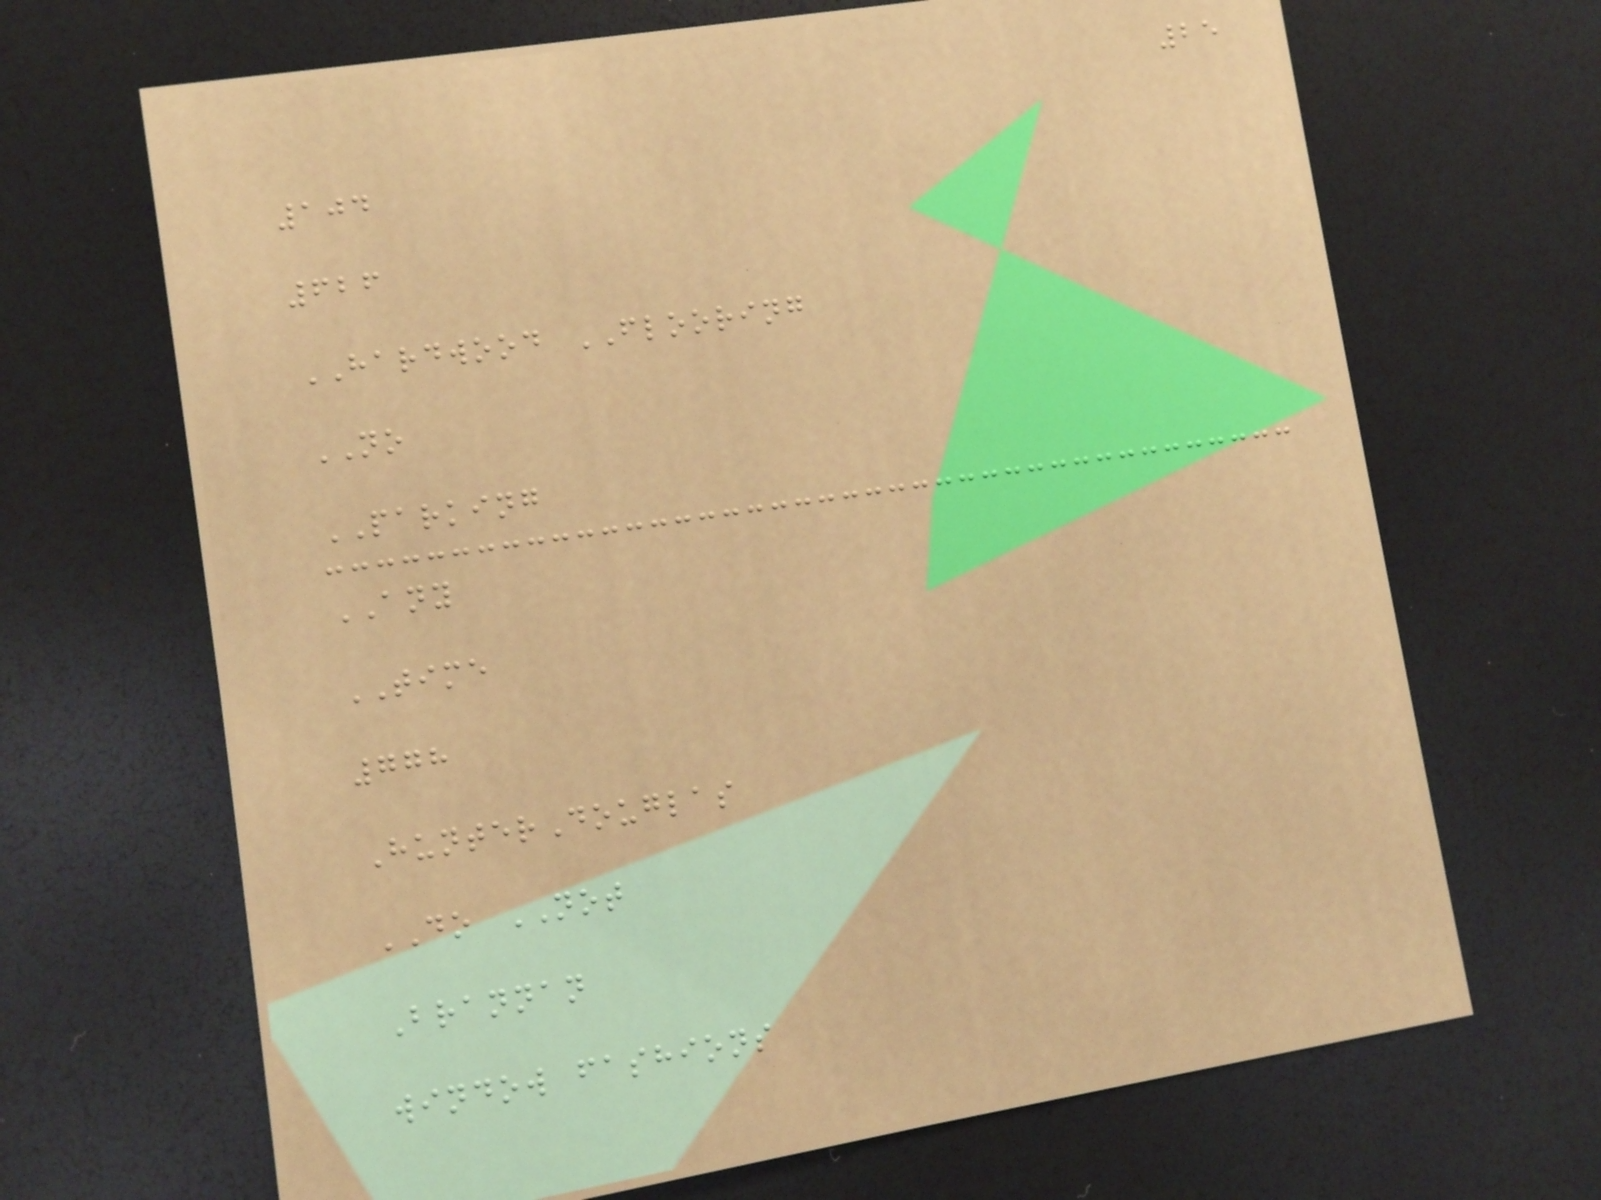25
104
626
HARDWOOD FLOORING
NO
PARKING
ANY
TIME
778
HunterDouglas
DO NOT
Brannan
window fashions
